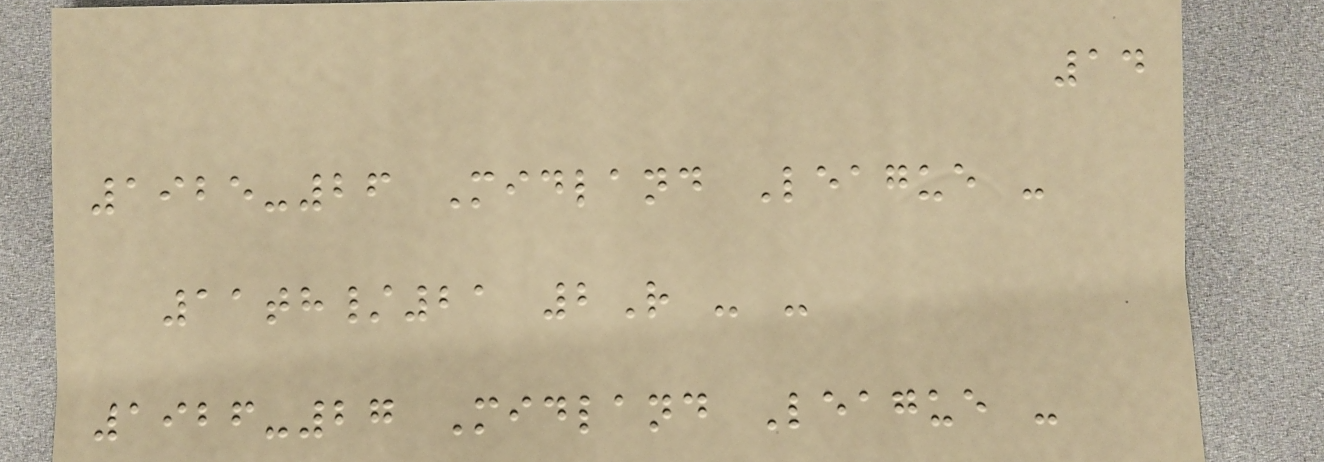14
1925-26 Midland League -
11th/21 2R - -
1926-27 Midland League -
